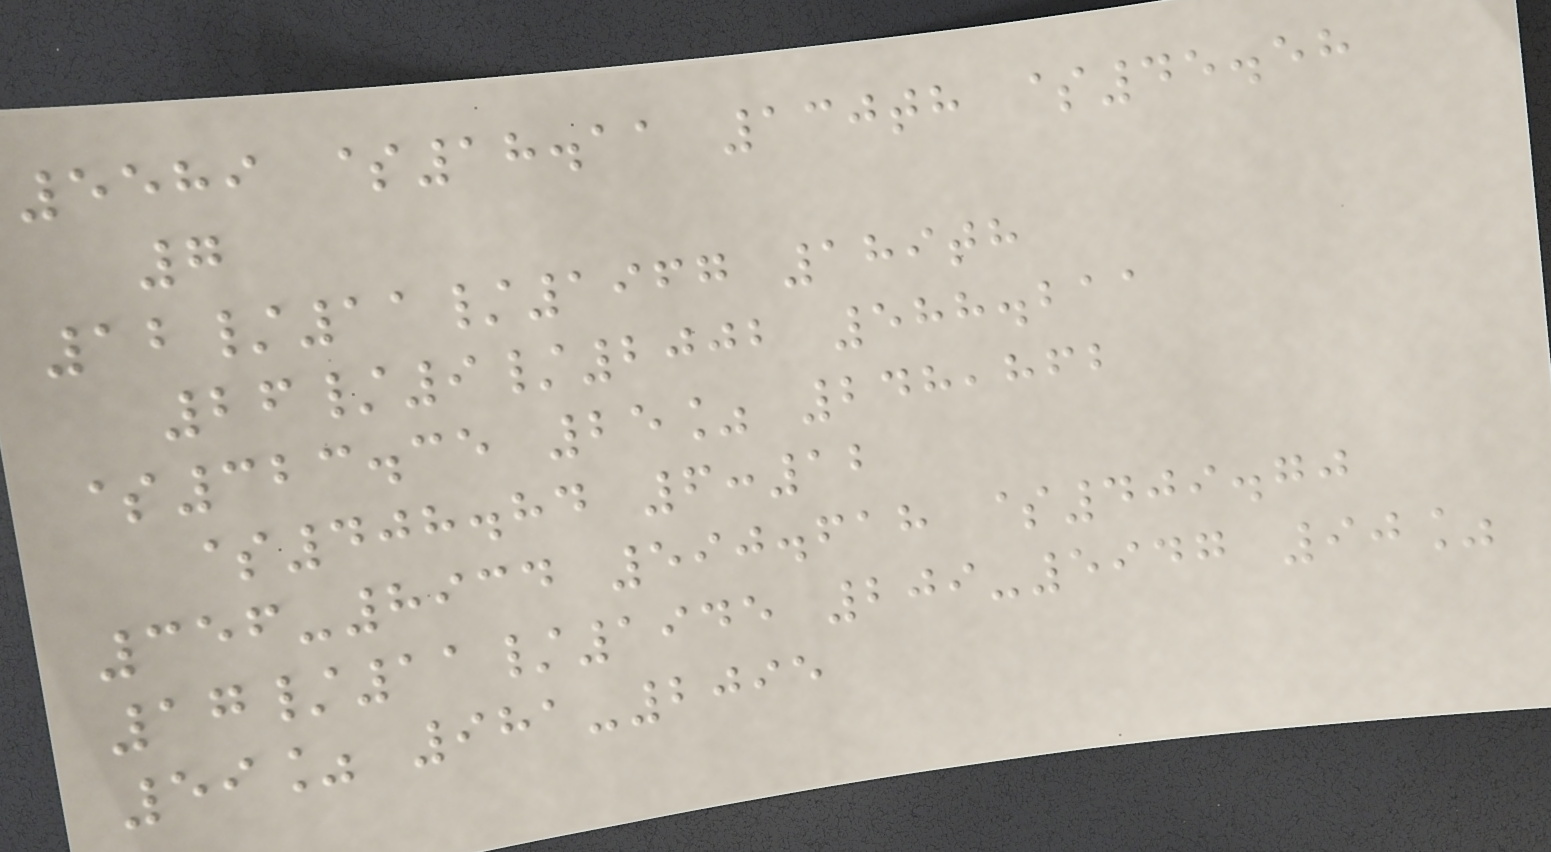5589 $18.11 130th $45.58
7
12/11/1967 189th
26/9/2002 588.211
$323.35 25% 248,862
$408.84 6:12
356-8934 590.618 $409.70
17/11/1945 209-5947 90%
59% 981-2095
